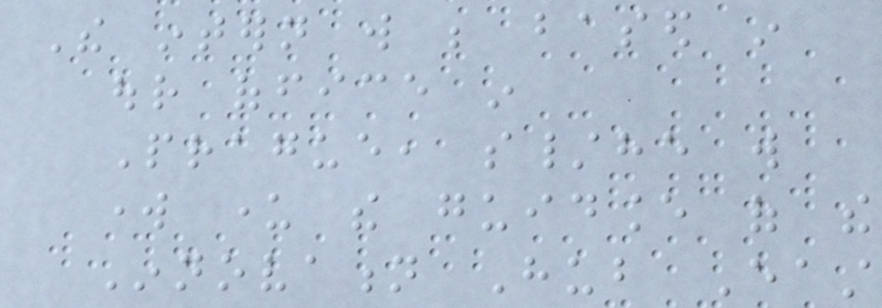The intern will be based in
our office in
Prague, s/he will
work under the guidance of the
Innovation Hub East
